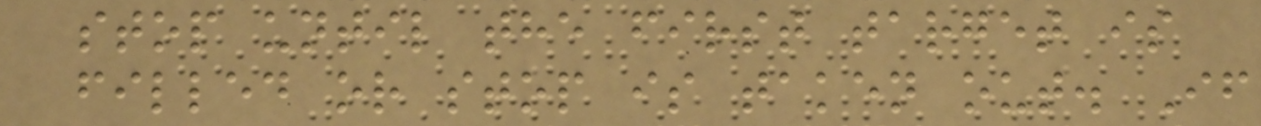stop until the first target is
filled or stop is taken out. If
